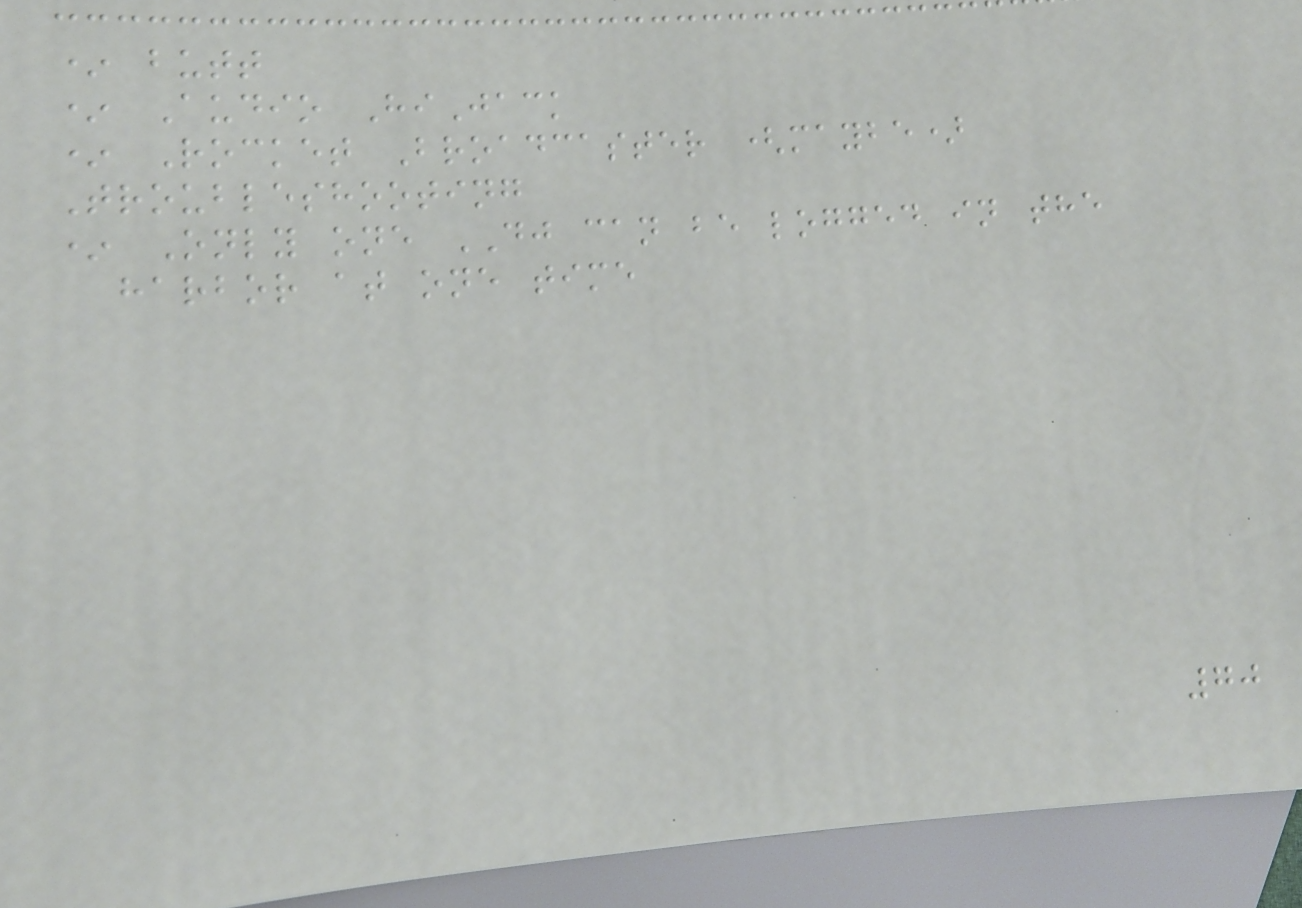* butt
* Audio HiJack
* Rocket Broadcaster (maybe)
Troubleshooting
* Only one DJ can be logged in the
harbor at one time
70
